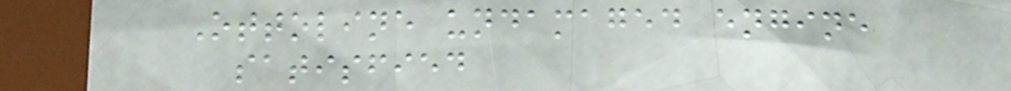Ottoline undamaged engine
satisfied
